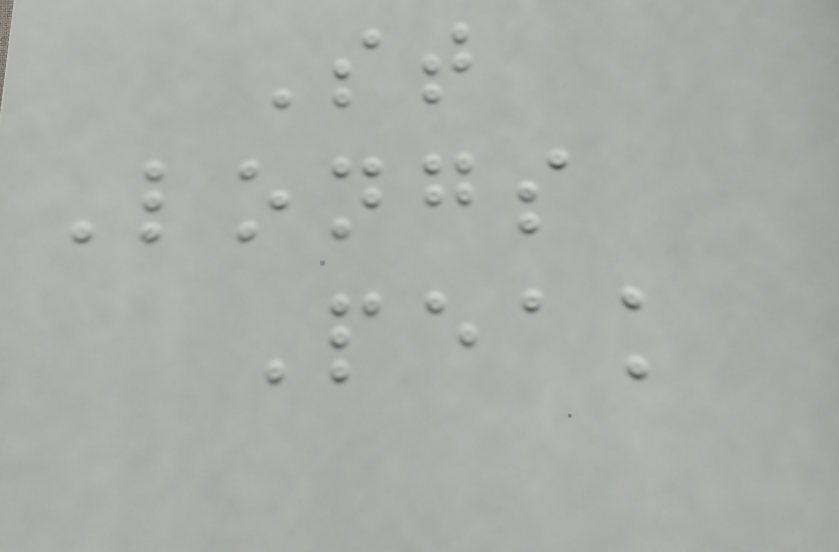St
Longs
Peak
